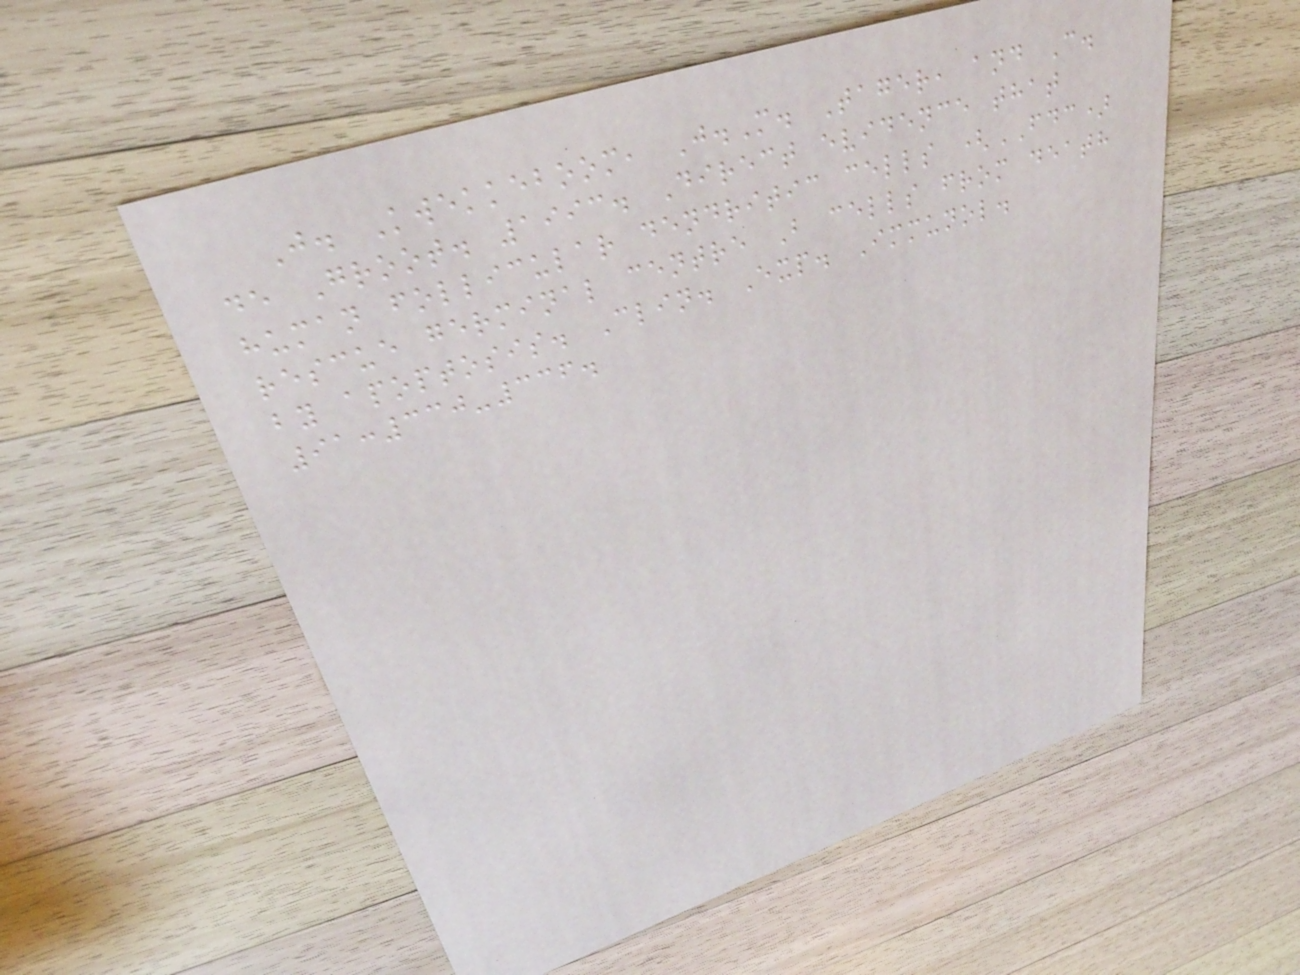J. Kwekkeboom, J.M. Tager, and C.
de Groot. 1993. Direct evidence that
human follicular dendritic cells (FDC)
rescue germinal centre B cells from death
by apoptosis. Clin. Exp. Immunol.
91:330-336.
